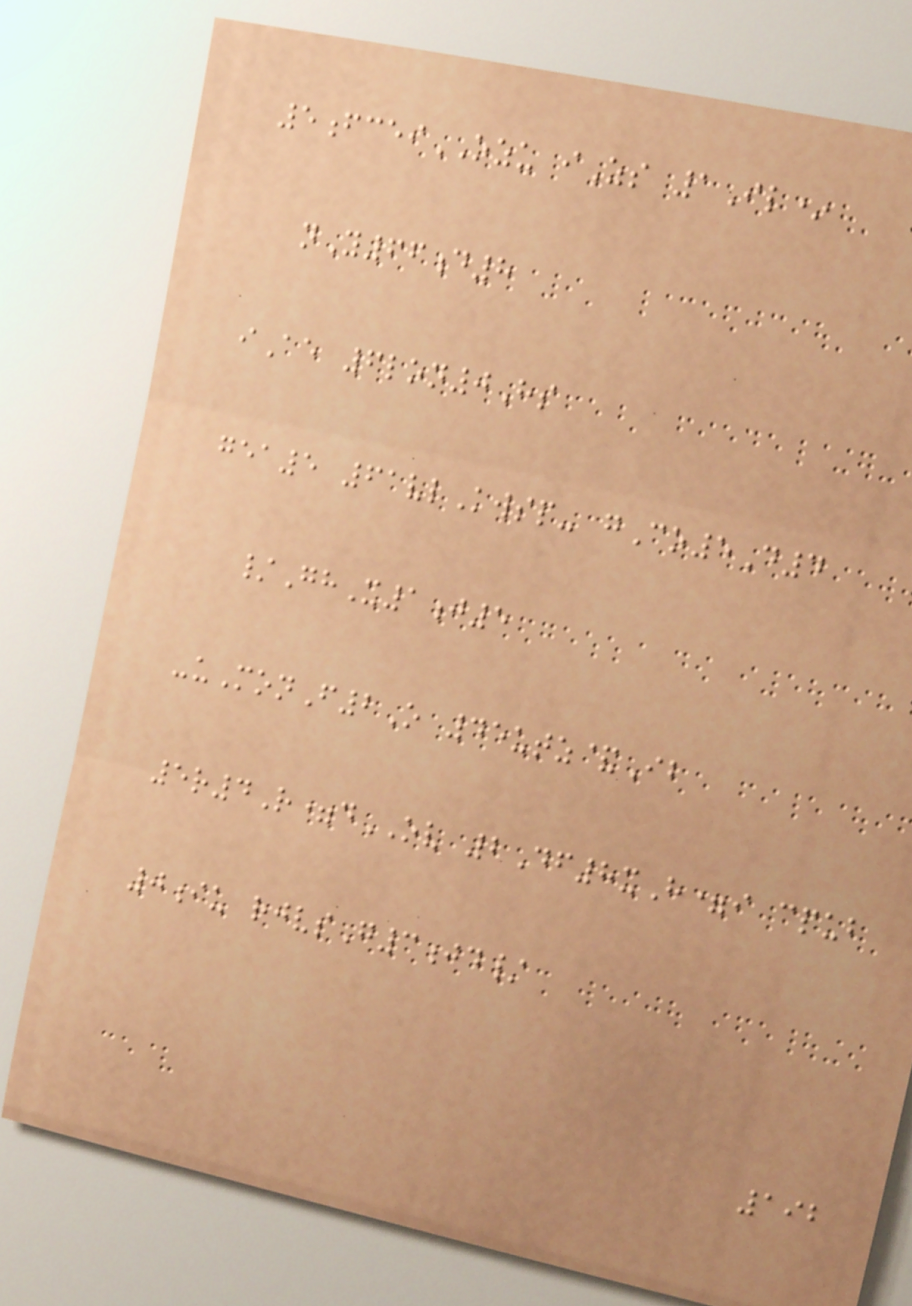5fceiOZU iZs 1Il*
nY66d8
iAe 6lon0Hs
gea5 61vlKwsp- gCo5D4
/GhX1j5
-uMonF2O 45utz&Ib
5r4R=dOV 2Df8xH=i cpub
0iu rjvsG3jd/
192
